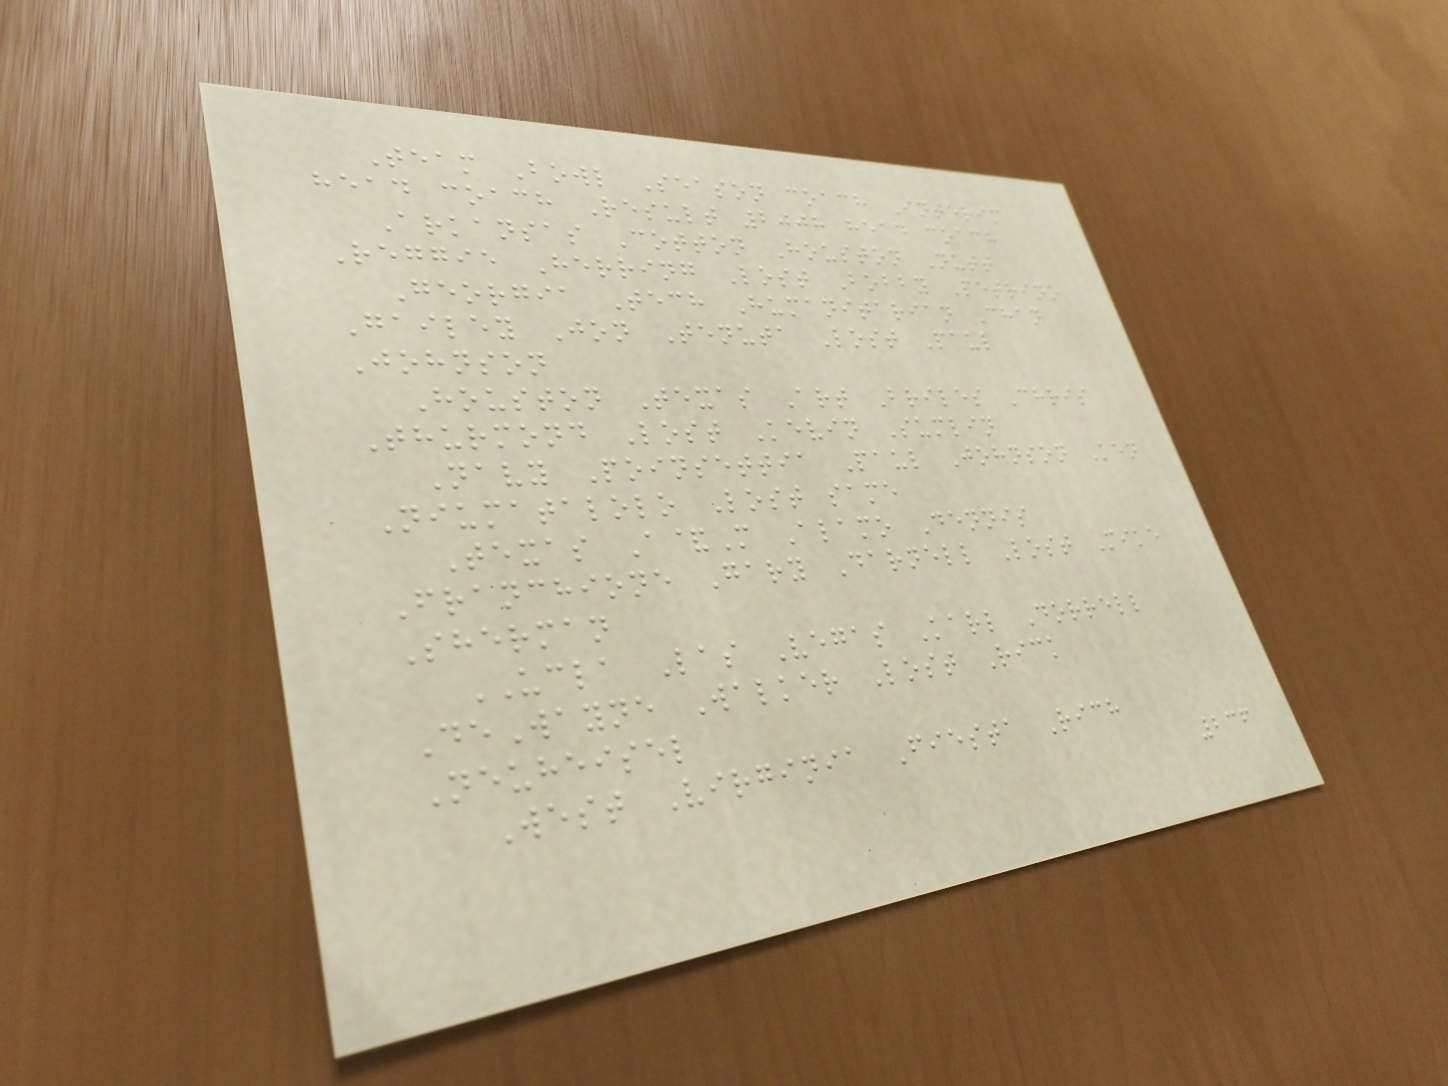Team Bowl Season coach Interim
head coach Result 2008 head coach
Arkansas Cotton Houston Nutt
Reggie Herring Lost Bobby Petrino
Georgia Tech Humanitarian Chan
Gailey Jon Tenuta Lost Paul
Johnson
Houston Texas Art Briles Chris
Thurmond Lost Kevin Sumlin
Navy Poinsettia Paul Johnson Ken
Niumatalolo Lost same
Texas A&M Alamo Dennis
Franchione Gary Darnell Lost Mike
Sherman
UCLA Las Vegas Karl Dorrell
DeWayne Walker Lost Rick
Neuheisel
West Virginia Fiesta Rich
236
